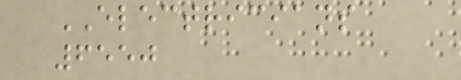ELECTRICIANS
6550
